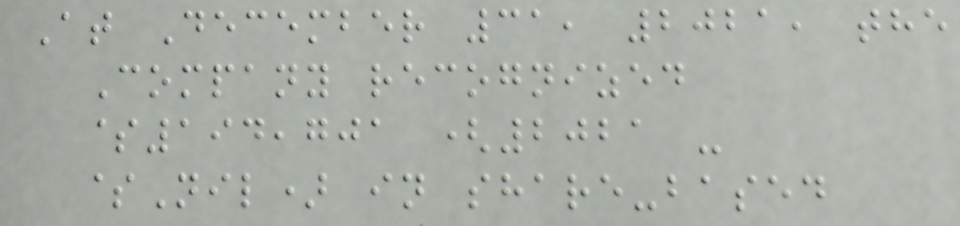At December 31, 2021, the
Company recognized
$194,701 (2021 -
$Nil) in share-based
